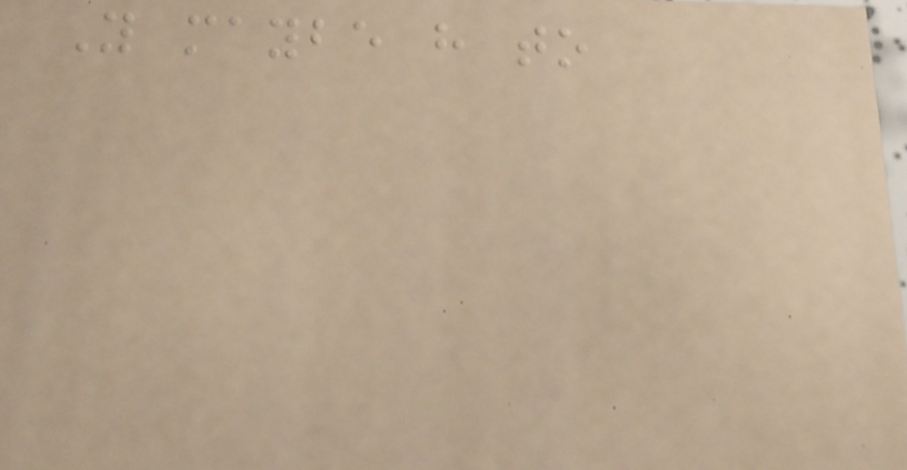You maybe have to
